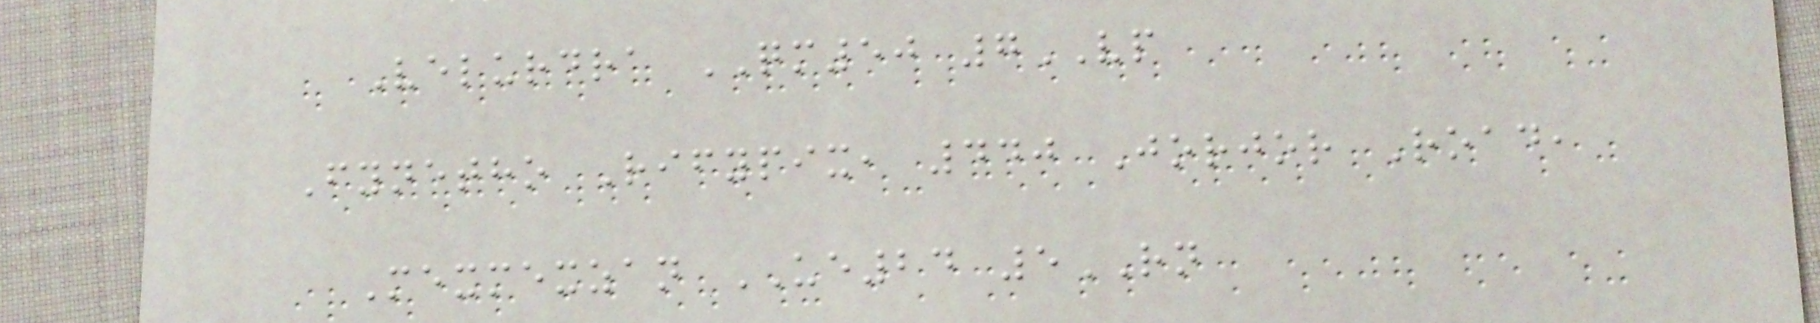Velurdra QM50 7VP
Fynetho Rifypix, 440 Jorjor Road,
Mexmexzan UE24 5RN
